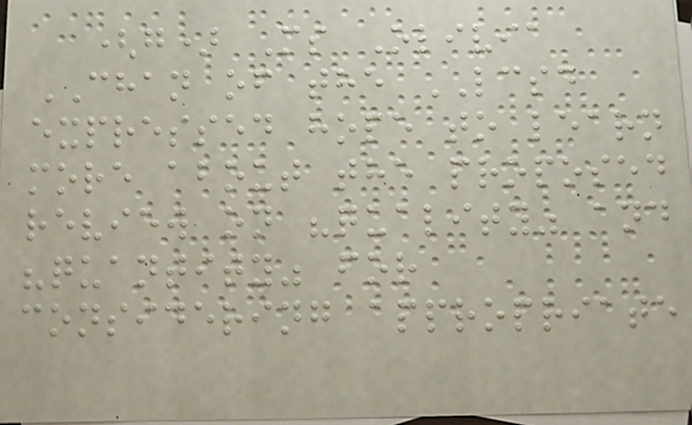(g) Ms Olivia
CHAN of the LCSD
expressed hope to learn
more about the proposed
review on "quality" and
"quantity" for
considering appropriate
